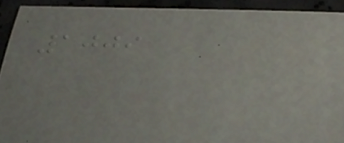1009
